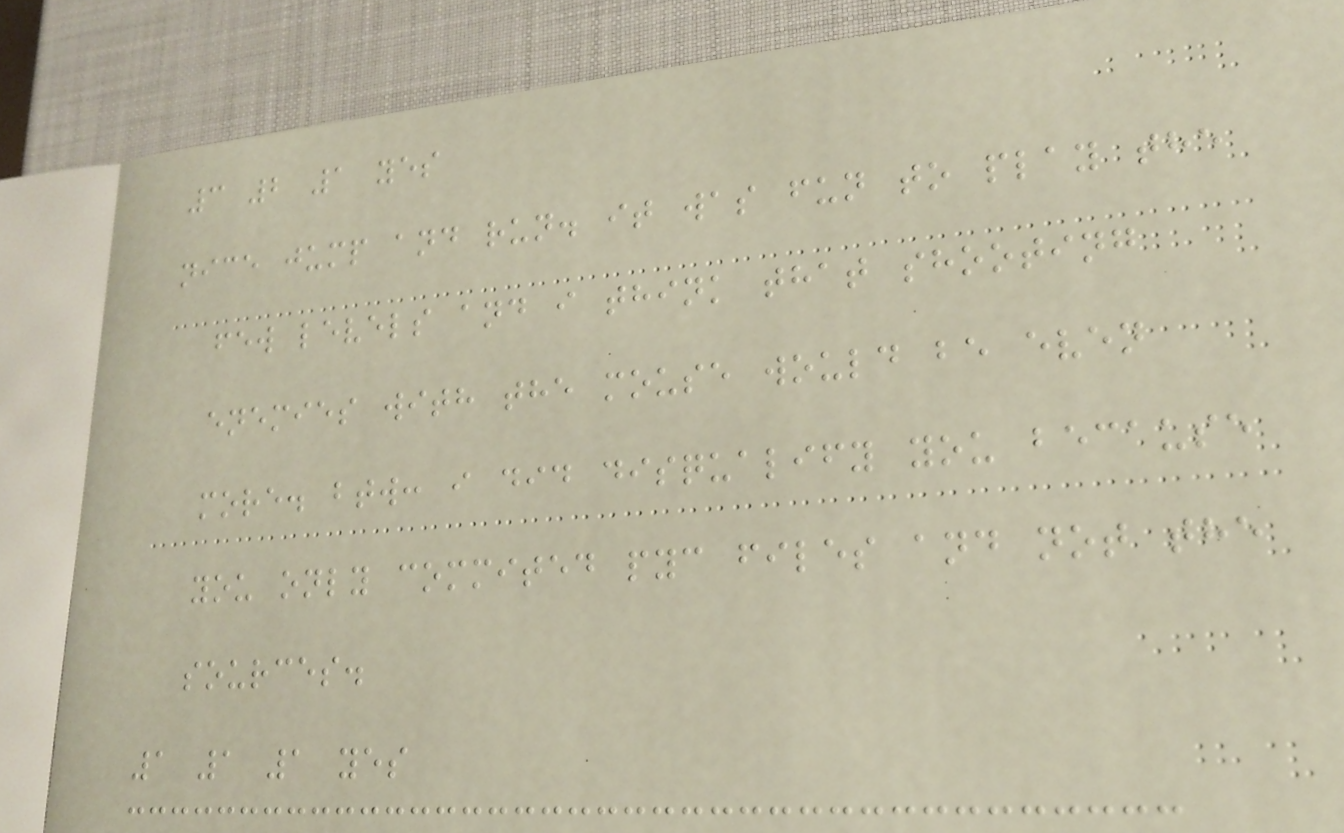3 2 1 yes
nice jump and run. it was fun to play the
few levels and i think that shooting
enemies with the mouse would be even
more. btw: i did disqualify you because
you only commited pyc files and not the
sources.
1 1 1 yes
